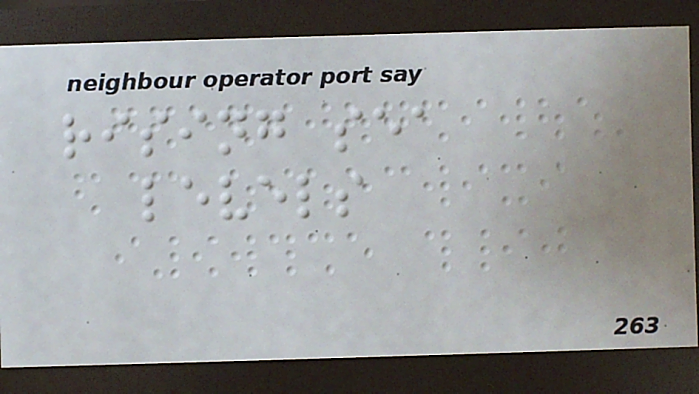rising sea
levels
